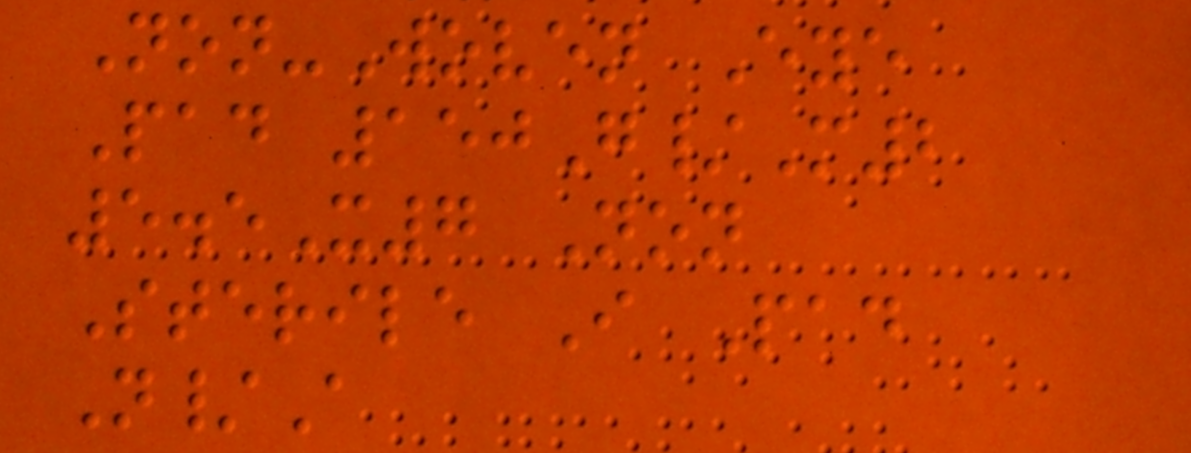Non-Woven Eye
Pad 150G/M2
5.5X7 Non
Sterile I Pad
N/A
